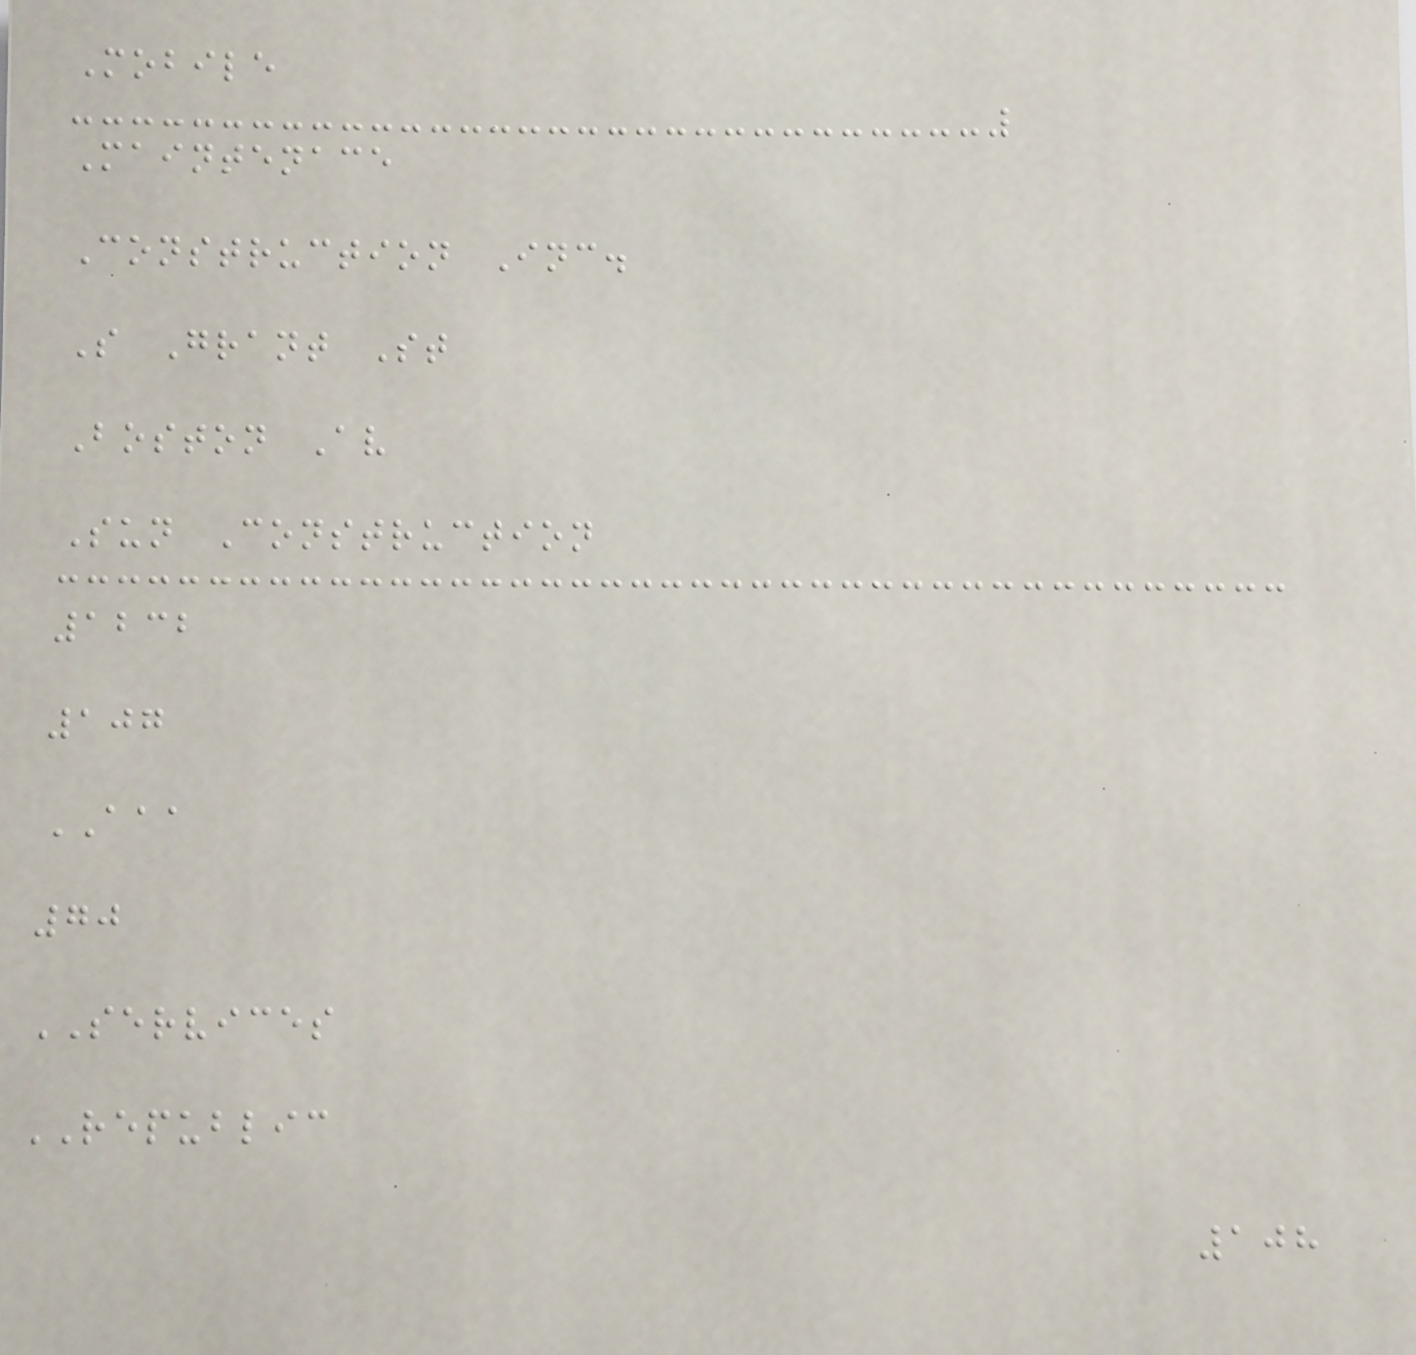Mobile
Maintenace
Construction Inc.
S Grant St
Boston Av
Sun Construction
1232
107
AAA
70
SERVICES
REPUBLIC
108
